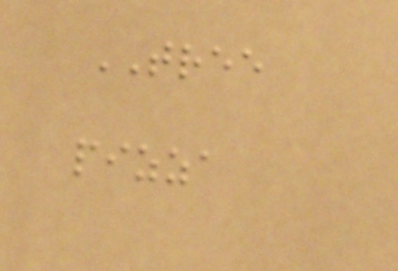TREE
pizza
